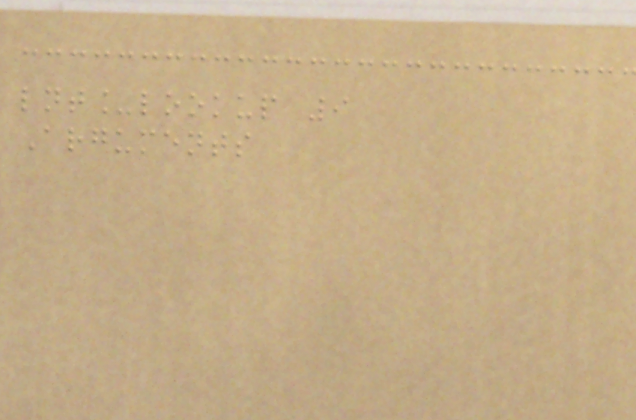lnt_lookup 9
Arguments
